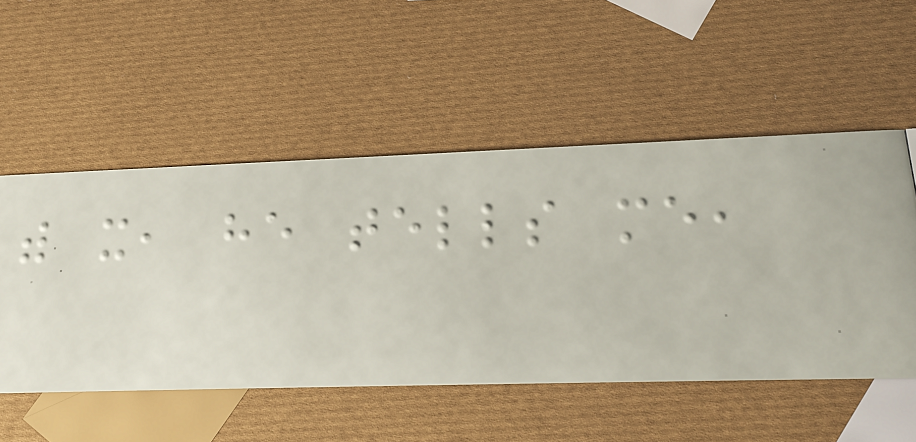with it, he tells me,
